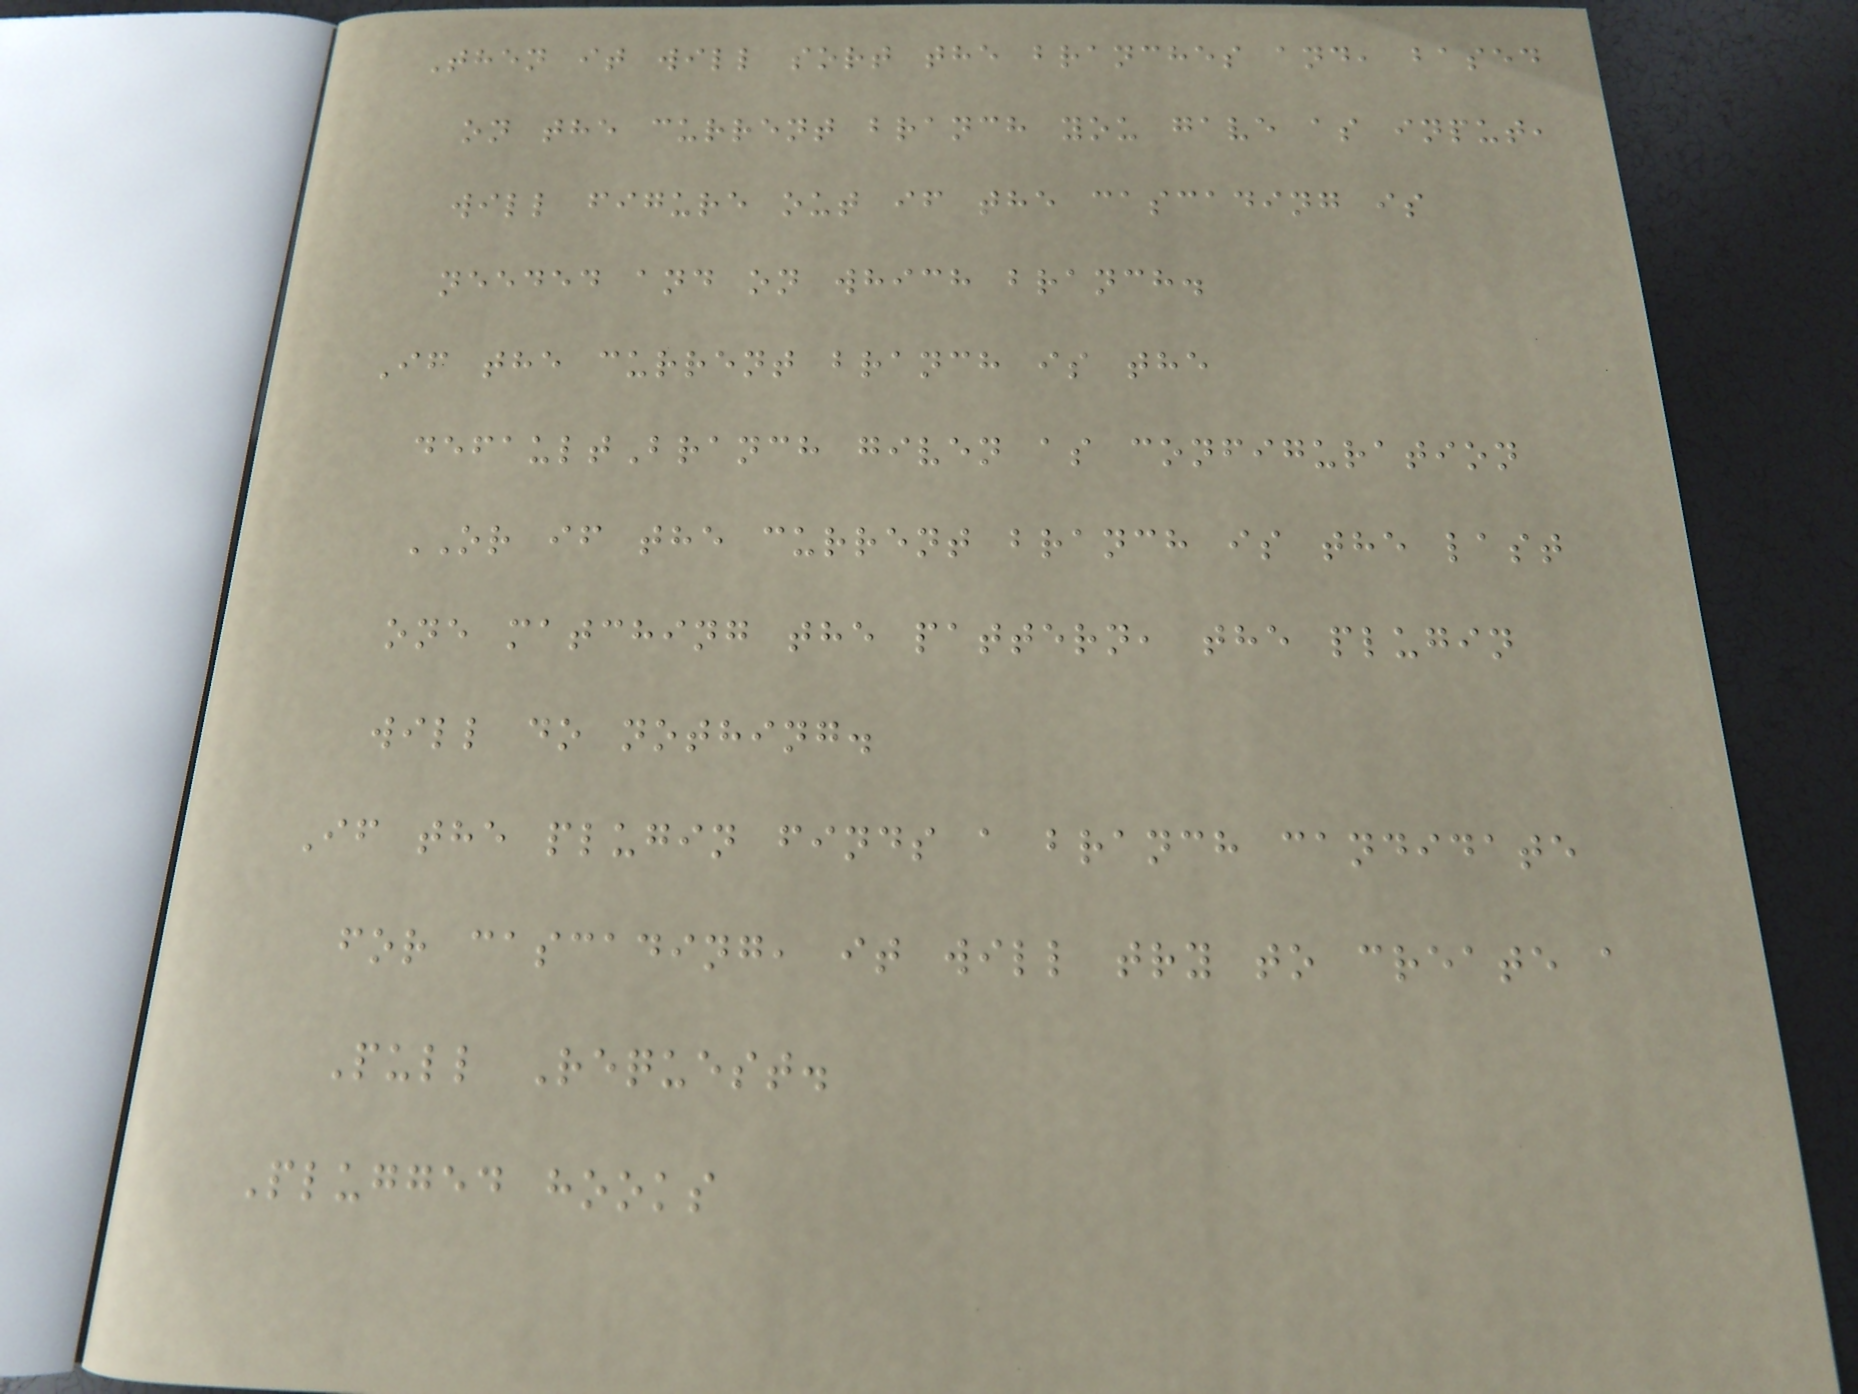Then it will sort the branches and, based
on the current branch you gave as input,
will figure out if the cascading is
needed and on which branch.
If the current branch is the
defaultBranch given as configuration
OR if the current branch is the last
one matching the pattern, the plugin
will do nothing.
If the plugin finds a branch candidate
for cascading, it will try to create a
Pull Request.
Plugged hooks
